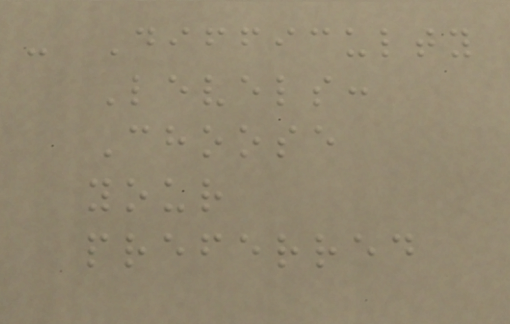- Difficulty
Levels:
Choose
your
preferred
